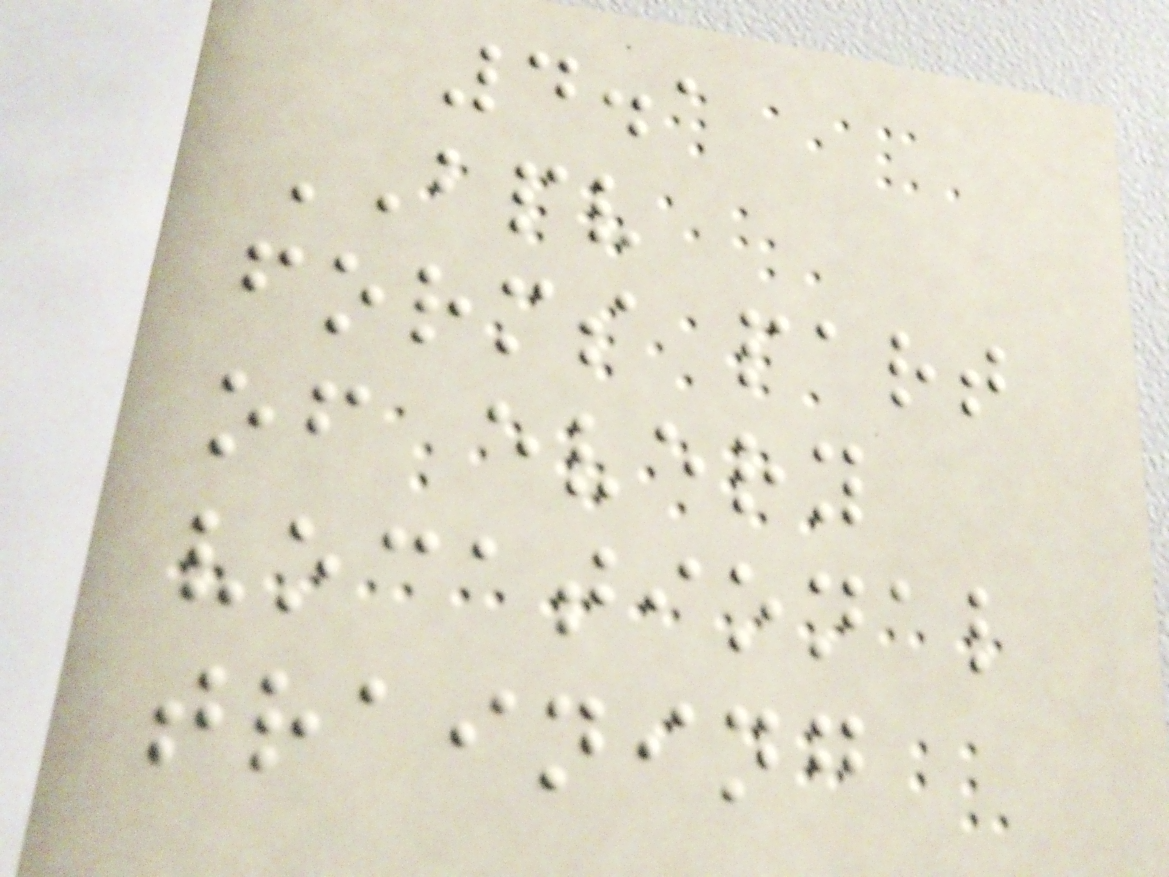4.1
BPV
forms part
of every
vocational
training
